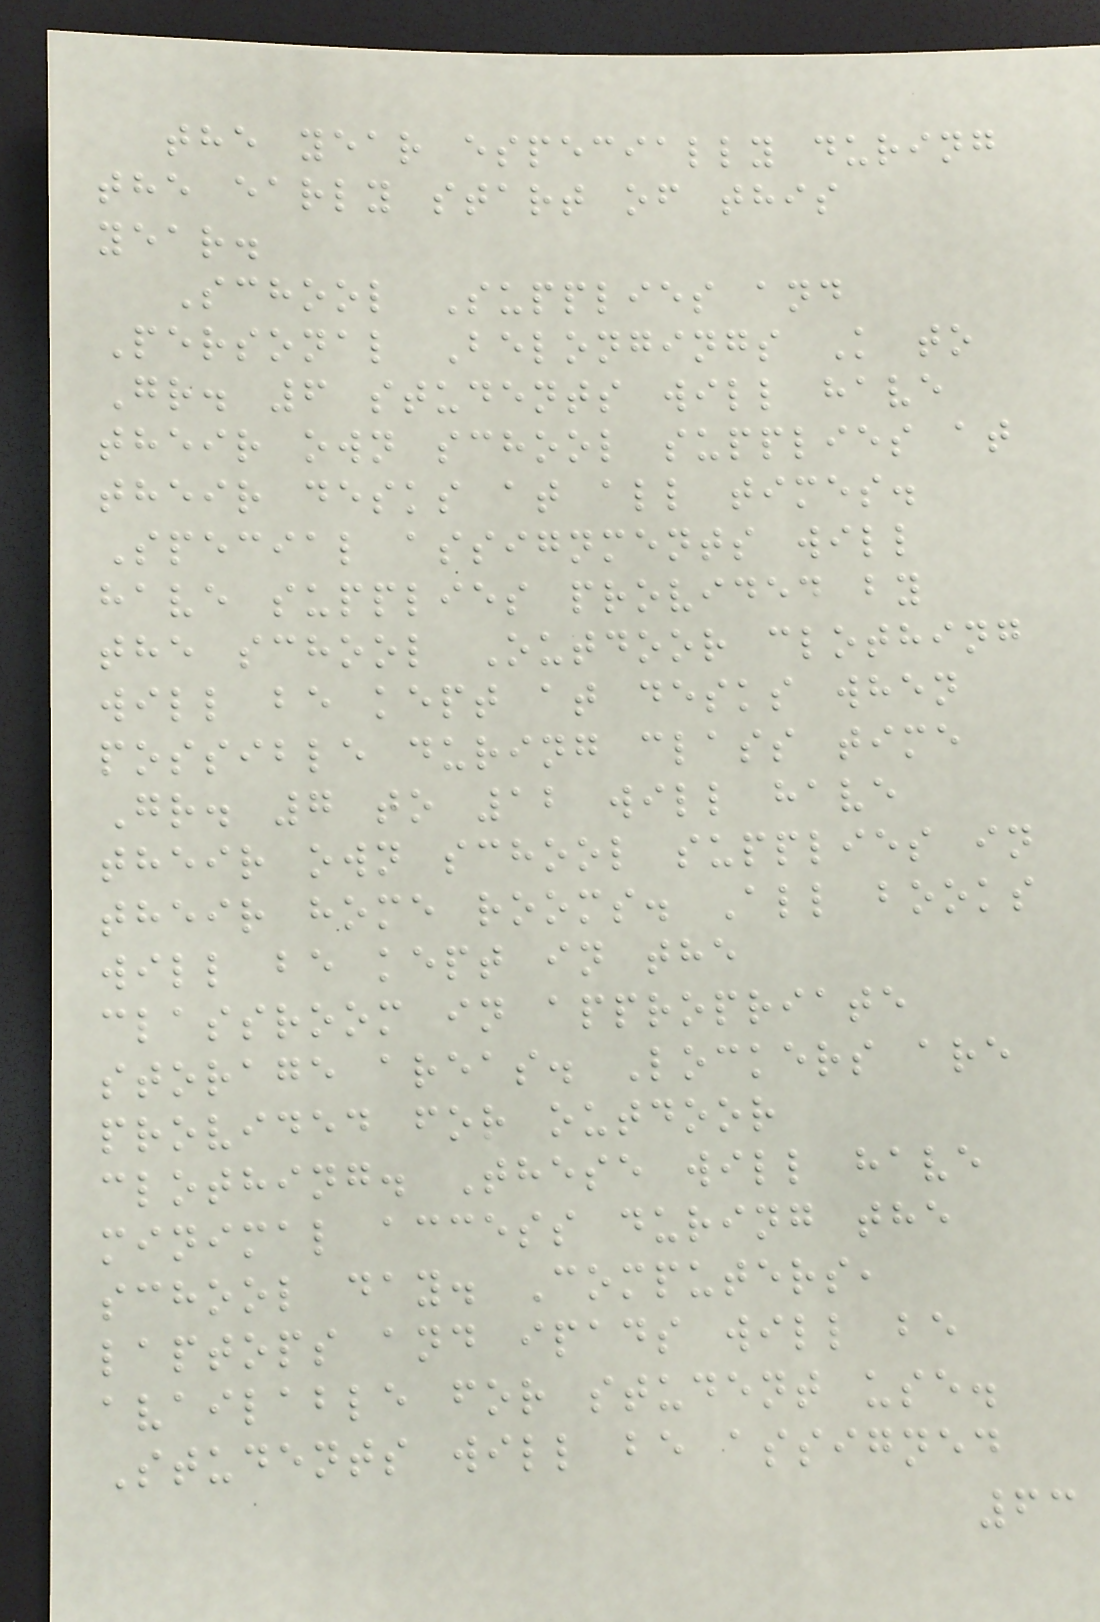the year especially during
the early start of this
year.
School Supplies and
Personal Belongings K to
Gr. 6 students will have
their own school supplies at
their desks at all times.
Special assignments will
have supplies provided by
the school Outdoor clothing
will be kept at desks when
possible during class time
Gr. 7 to 12 will have
their own school supplies in
their home rooms. All books
will be kept in the
classroom in appropriate
storage areas. Lockers are
provided for outdoor
clothing. These will have
minimal access during the
school day. Computers,
laptops and ipads will be
available for student use.
Students will be assigned
63
